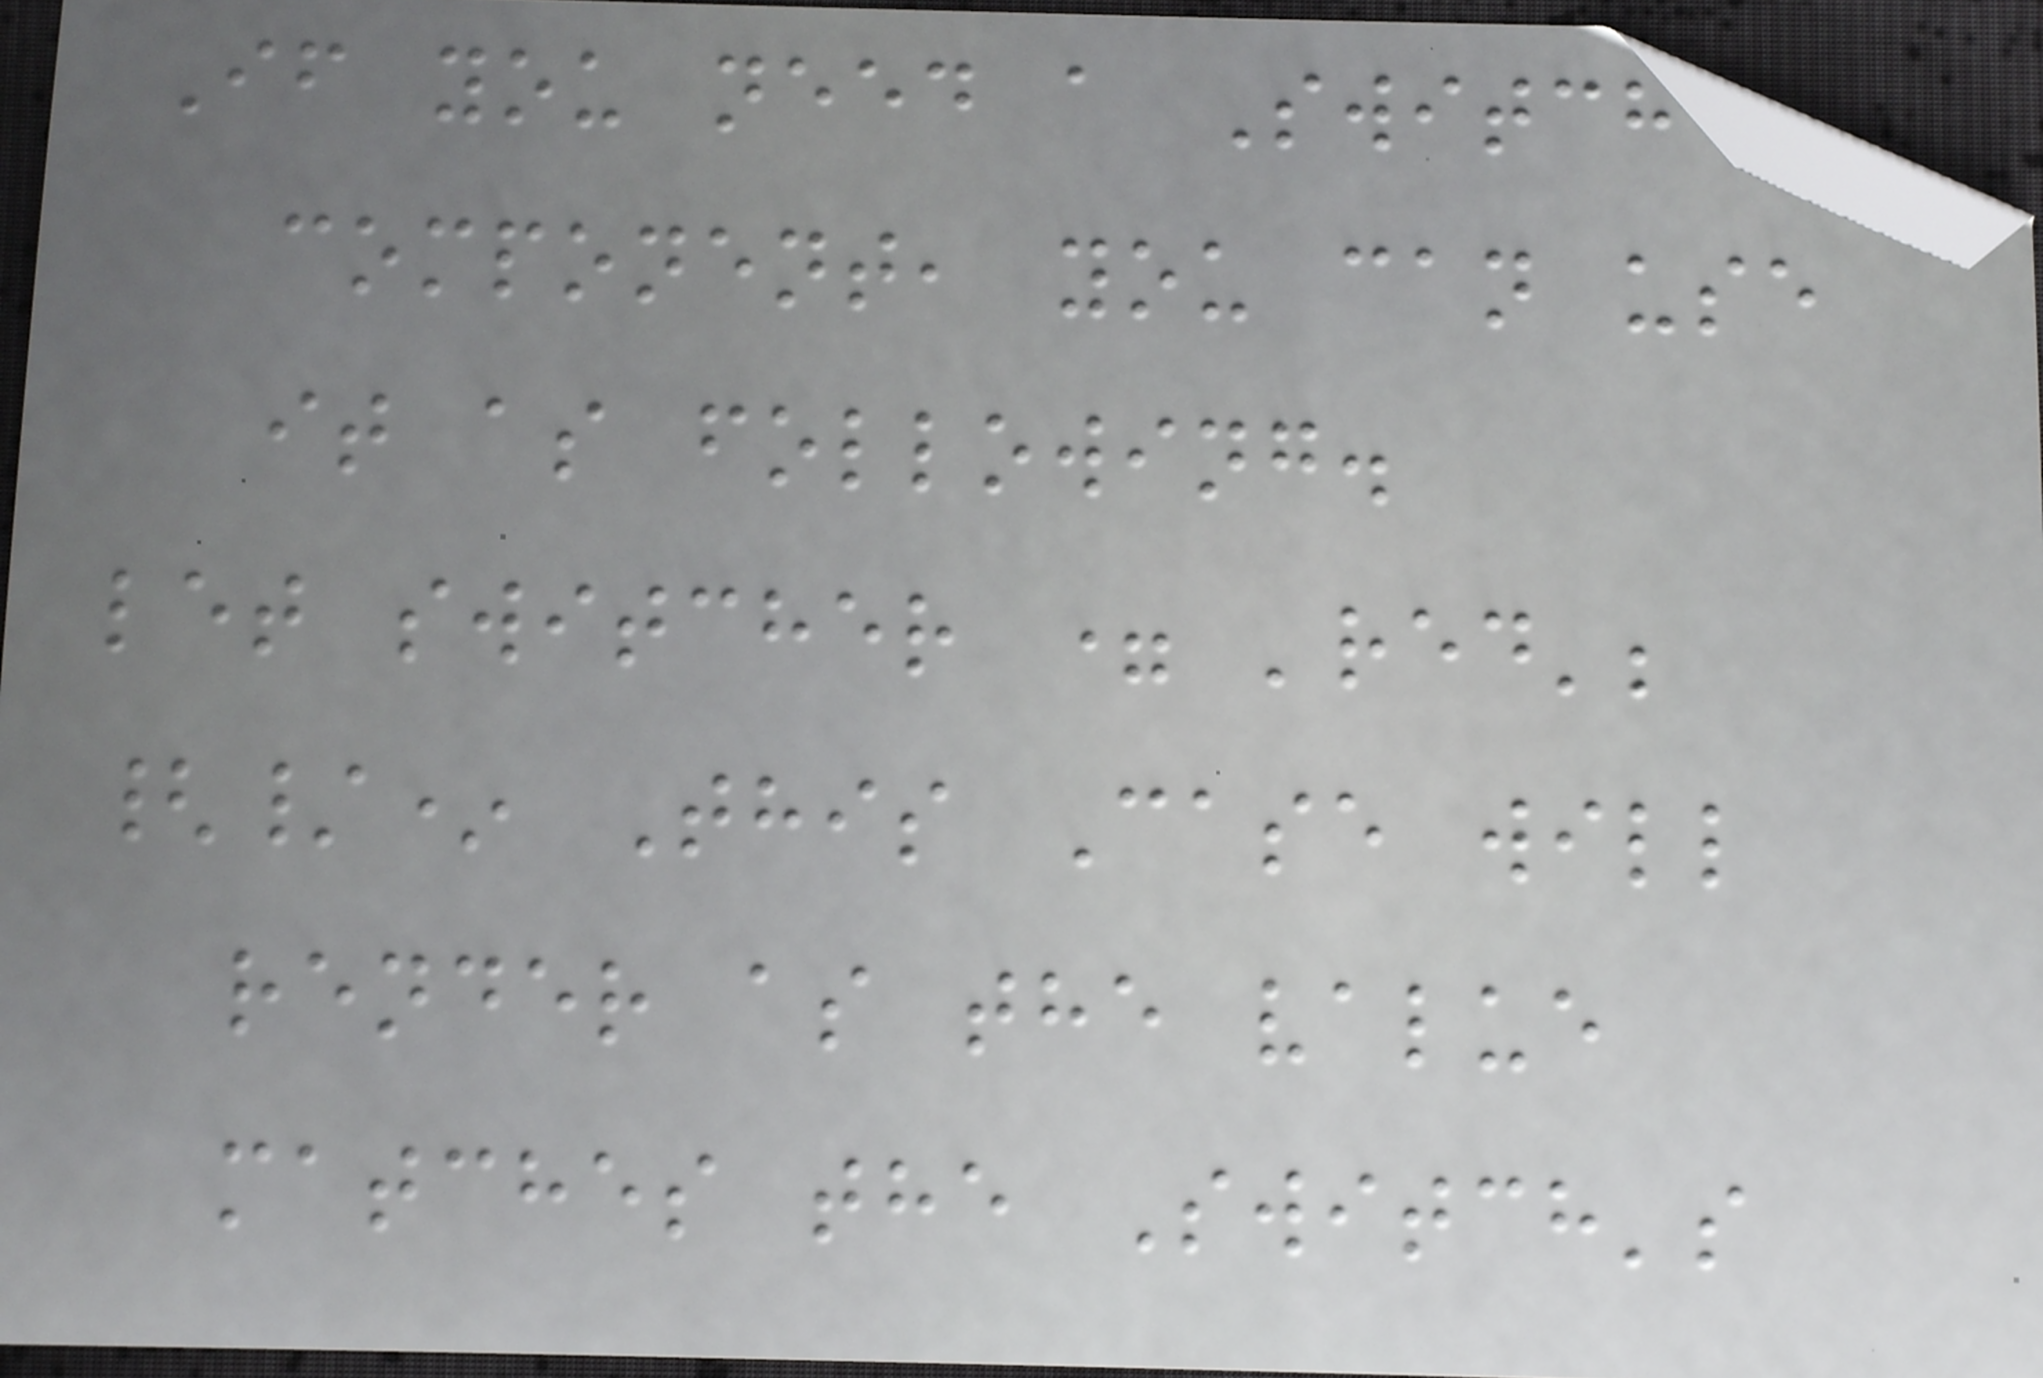If you need a Switch
component, you can use
it as following.
let switcher = 'red';
{/* This Case will
render as the value
matches the Switch's
